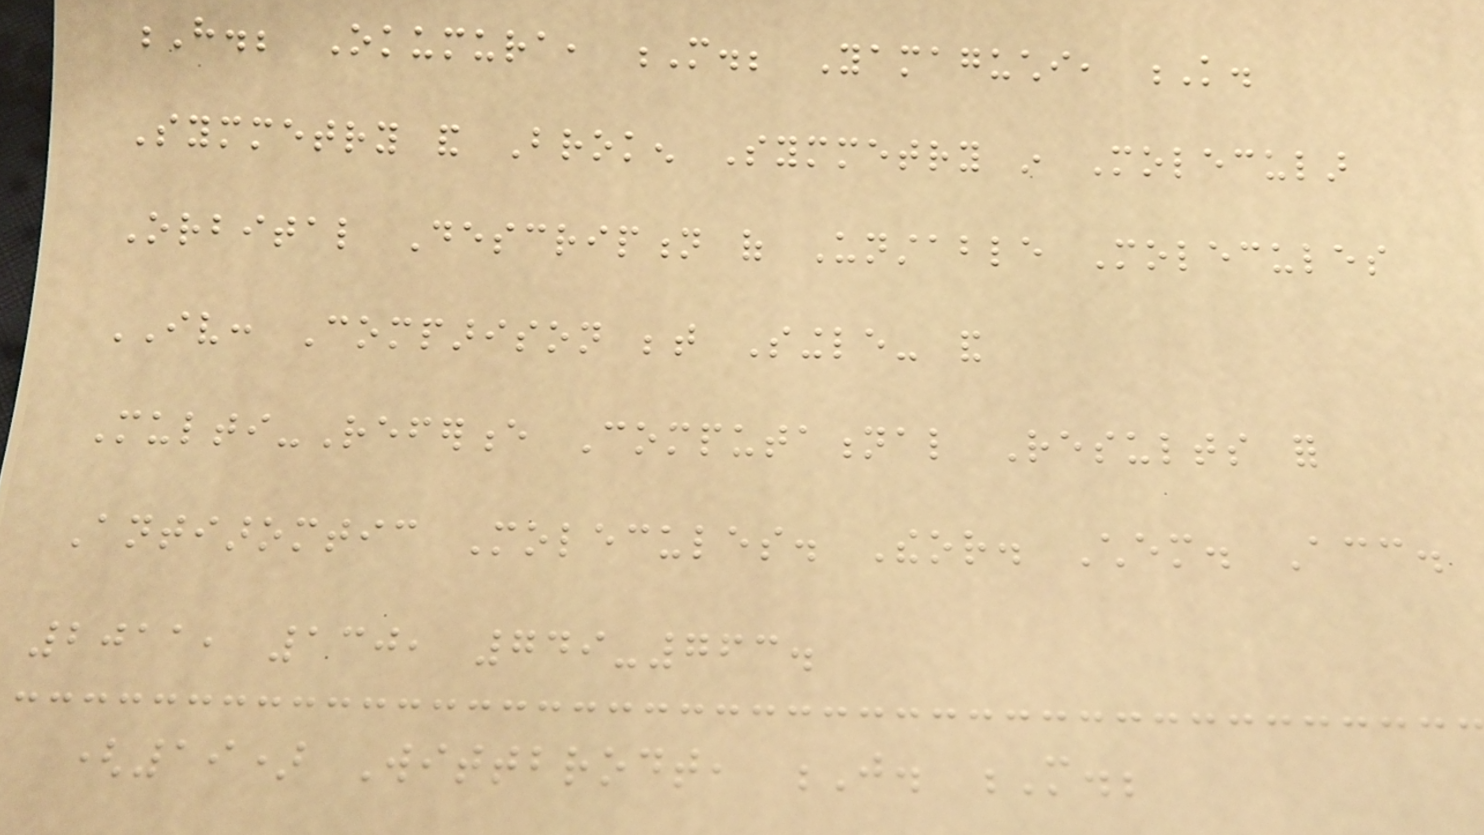H.; Okumura, M.; Yamaguchi, K.
Symmetry and Broken Symmetry in Molecular
Orbital Description of Unstable Molecules
IV: Comparison between Single- and
Multi-Reference Computational Results for
Antiaromtic Molecules. Theor. Chem. Acc.
2011, 130, 749-763.
(19) Wittbrodt, J. M.;
